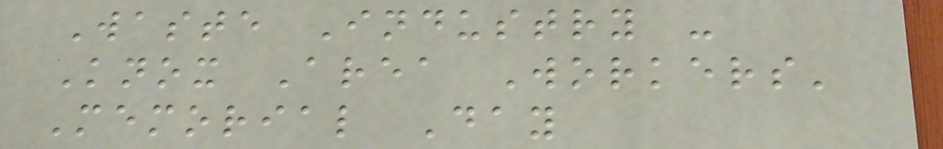Waste Industry -
Knox Area Workers'
Memorial Day
